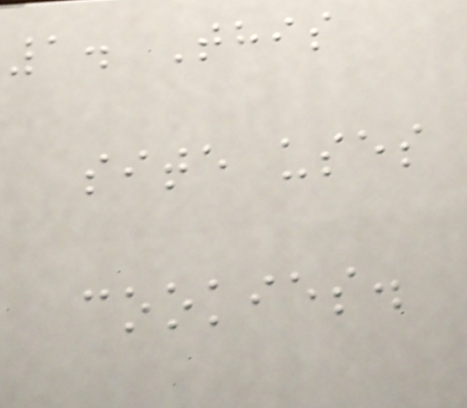1. This
site uses
cookies.
